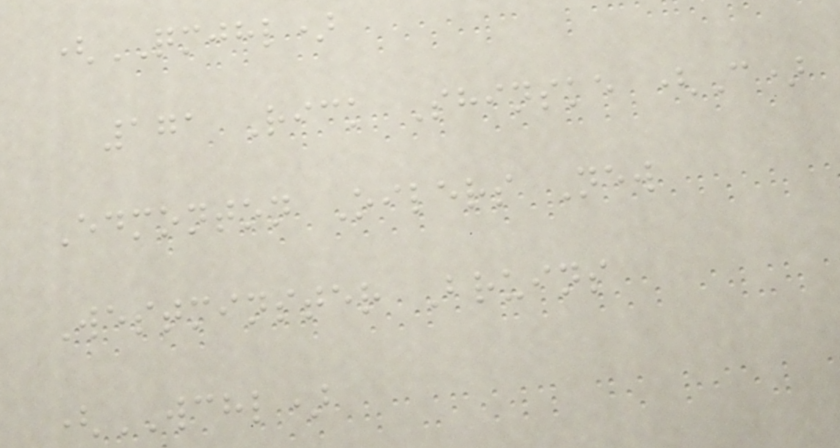(QMJHL)
171 Rick Shinske (C)
Edmonton Oilers New
Westminster Bruins
(WCHL)
